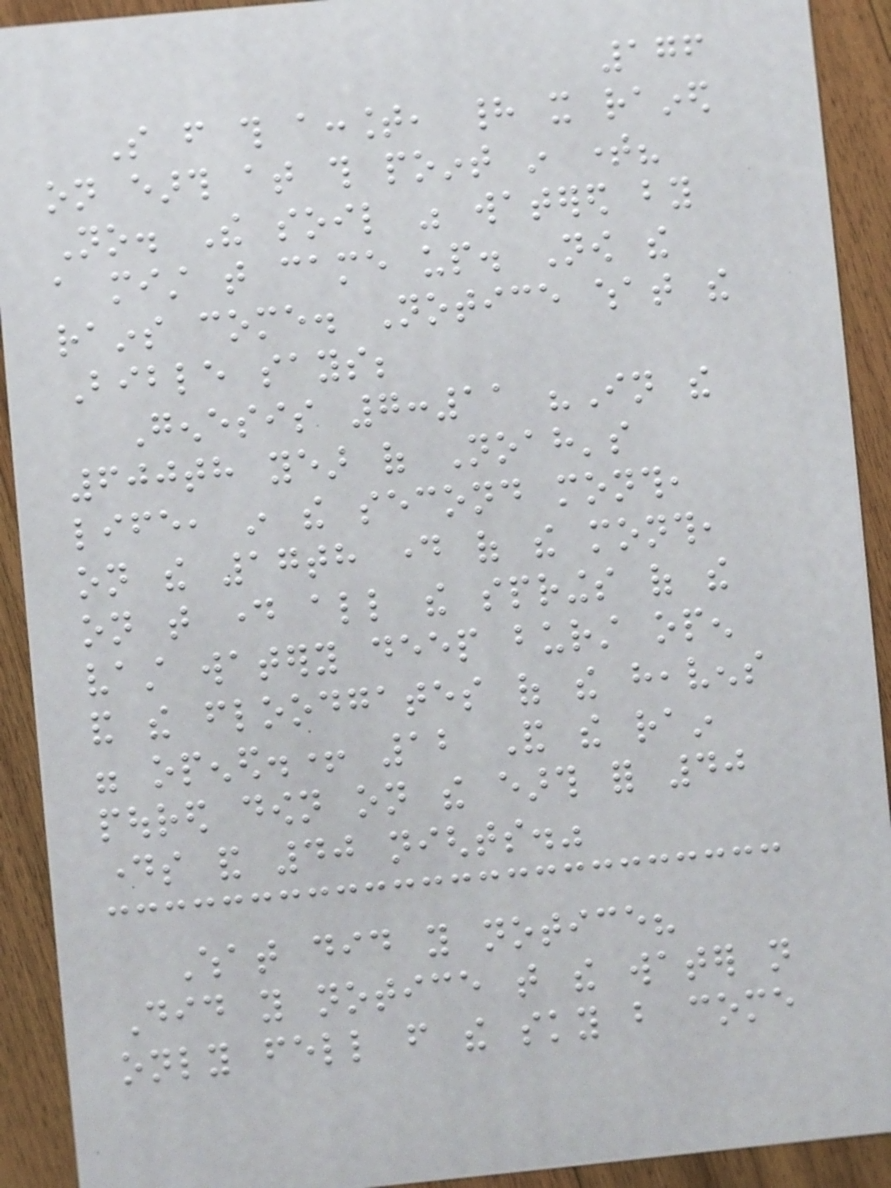176
So from this account, had it rained
on earth at this point in time?
No. The soil was watered by
a mist that came up. Now the
rains come. Notice what the
Bible says;
Genesis 7:11 "In the
600th year of Noah's
life, in the second month,
on the 17th day of the month,
on that day all the springs of the
vast watery deep burst open
and the floodgates of the heavens
were opened.+ 12 And the rain
poured down on the earth for 40
days and 40 nights."
What did you notice?
Did you notice that the water not
only fell from the sky but come
